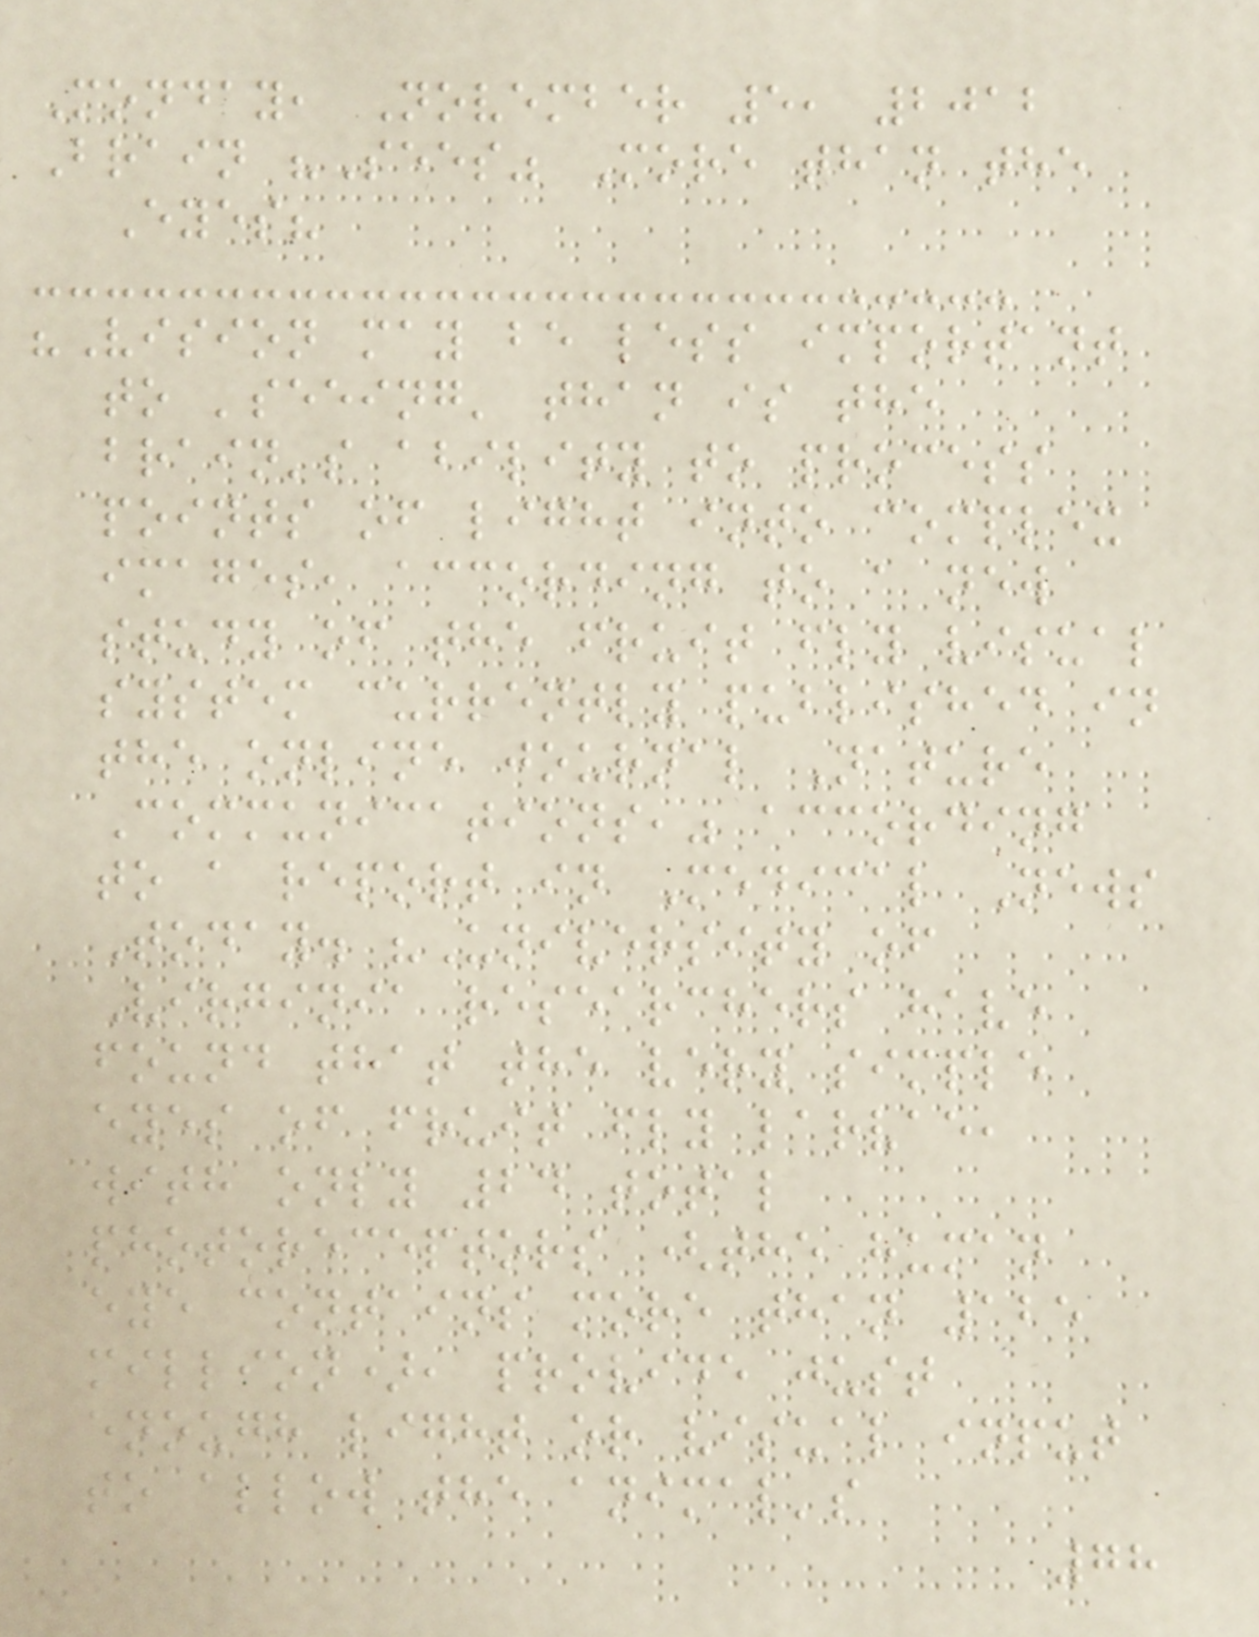Monday, November 5, 2012
Brain "Sees" More than the
Eyes?
"Vision may be less important
to 'seeing' than is the
brain's ability to process
points of light into complex
images, according to a new
study of the fruit fly visual
system currently published in
the online journal Nature
Communications," according
to a report in Medical News
Today. "University of
Virginia researchers have
found that the very simple
eyes of fruit fly larvae,
with only 24 total
photoreceptors (the human
eye contains more than 125
million), provide just
enough light or visual input
to allow the animal's
78
